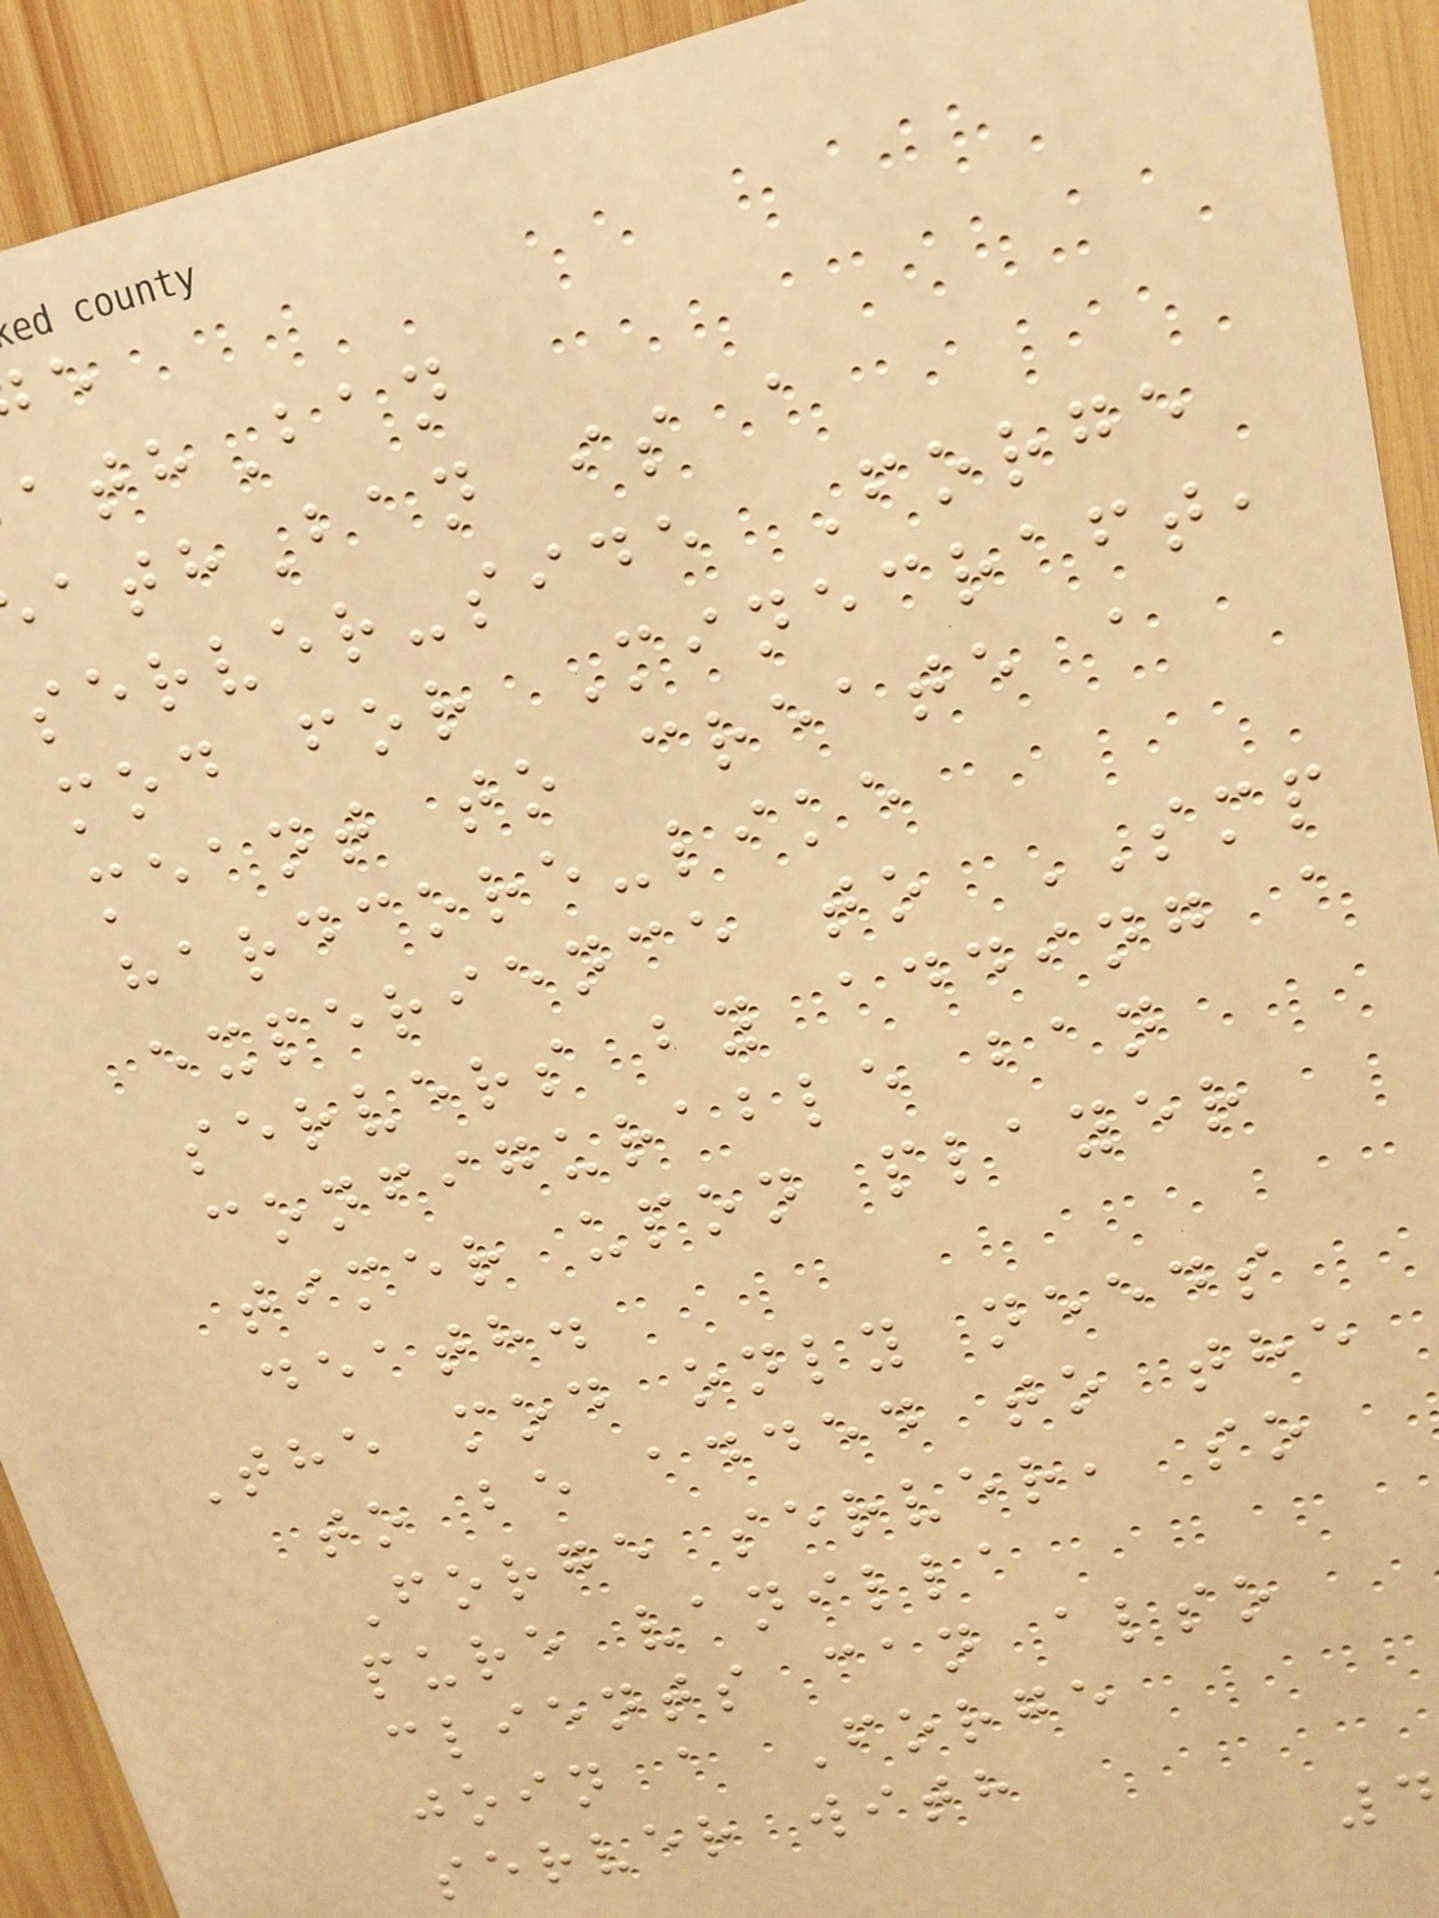athBan
athBan is a
server-side Forge
mod for Minecraft,
meant to create a
hardcore-like
experience to SMP
servers by adding a
configurable ban
timer upon player
death.
The mod only needs
to be added to the
Forge server, so
pure vanilla
clients can also
join a Forge
server with
